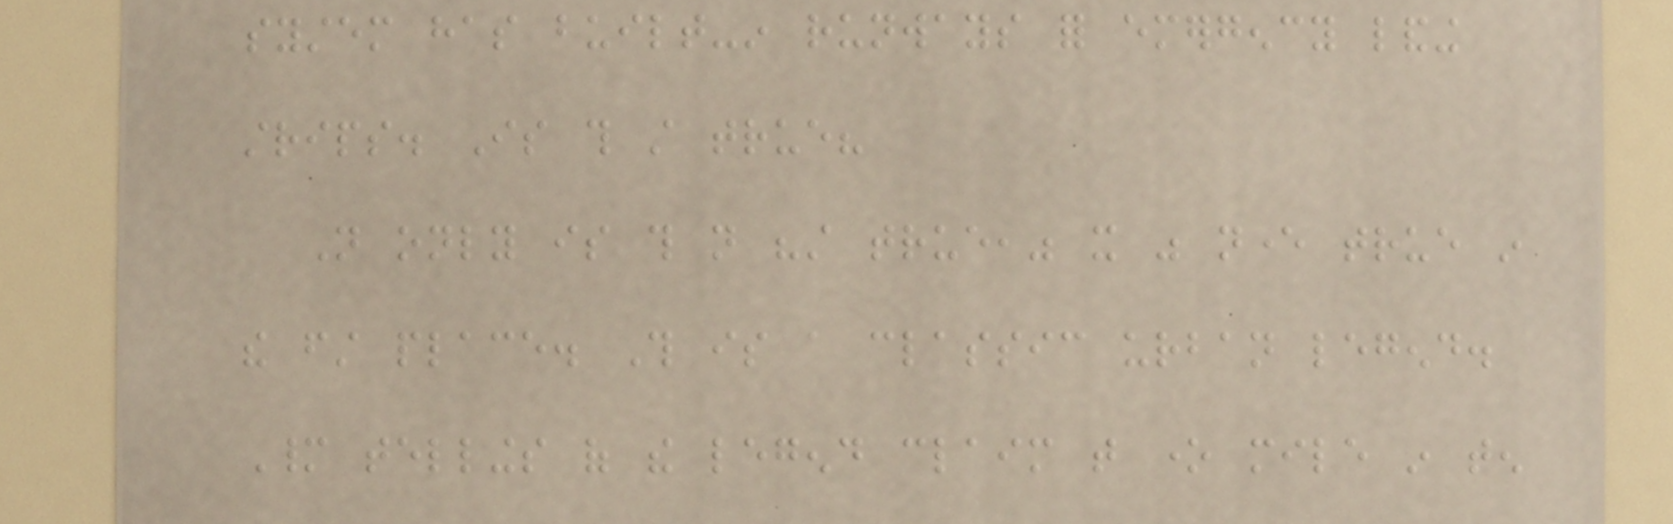system has built-in runways for emergency landing
strips. Is this still true?
Not only is this not "still true," it was never true in
the first place. This is a classic urban legend.
Many tellings of the legend claim that one mile in ten
